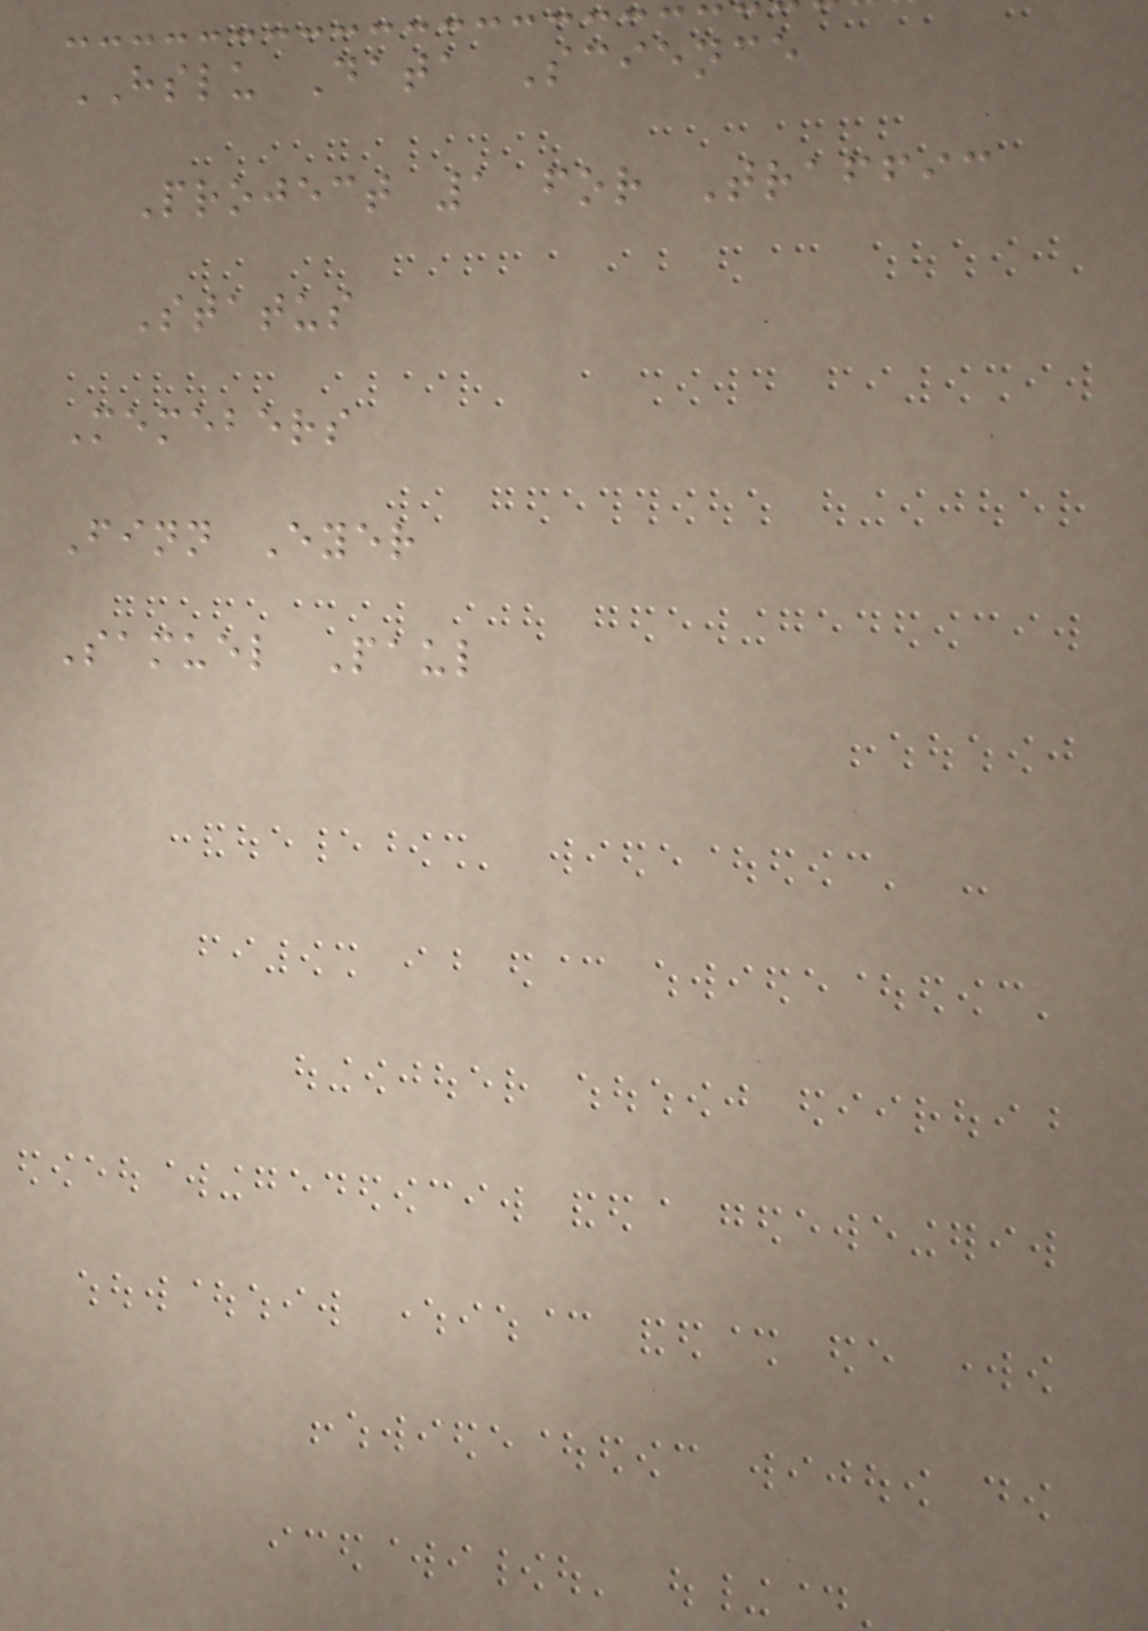HSLU Data Science
Project 1 for Traffic
Status
Memebers
Finn Eyer
Samuel Paul
